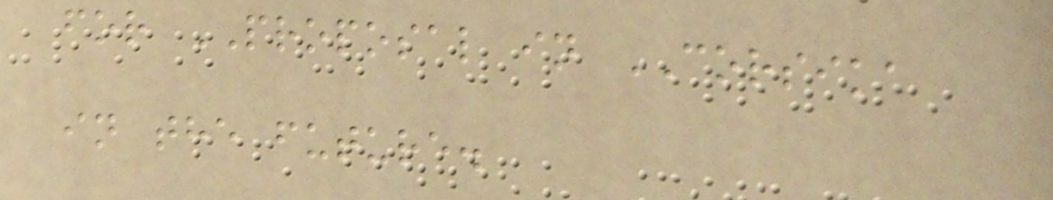for PROPOSAL in CORSIKA
in the future.
